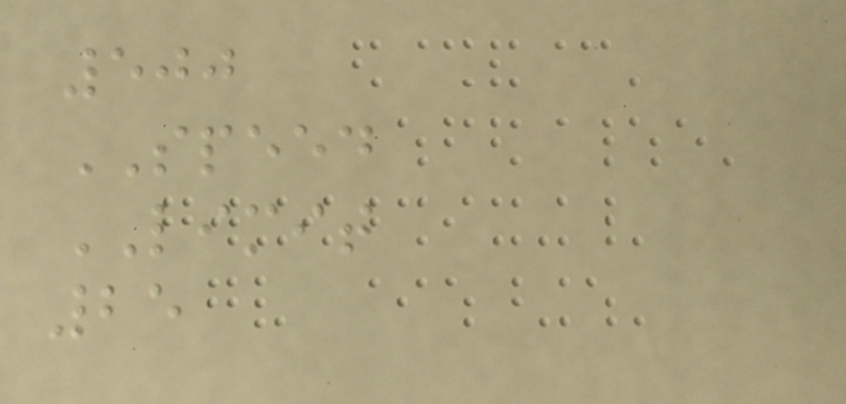500
SPEED
LIMIT
25
